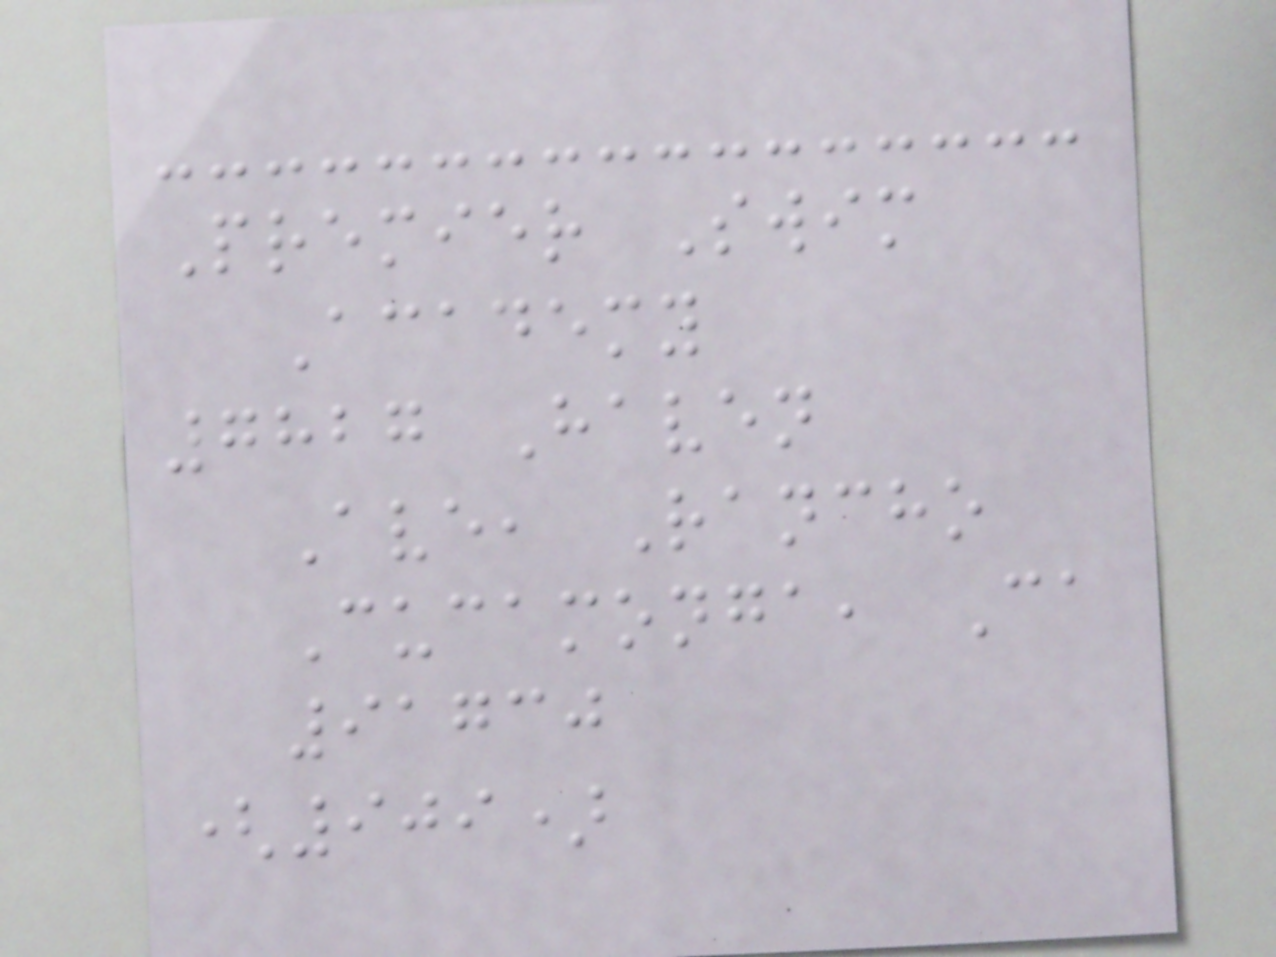Premier Swim
Academy
7827 Haven
Ave, Rancho
Cucamonga, Ca
91730
(909)
